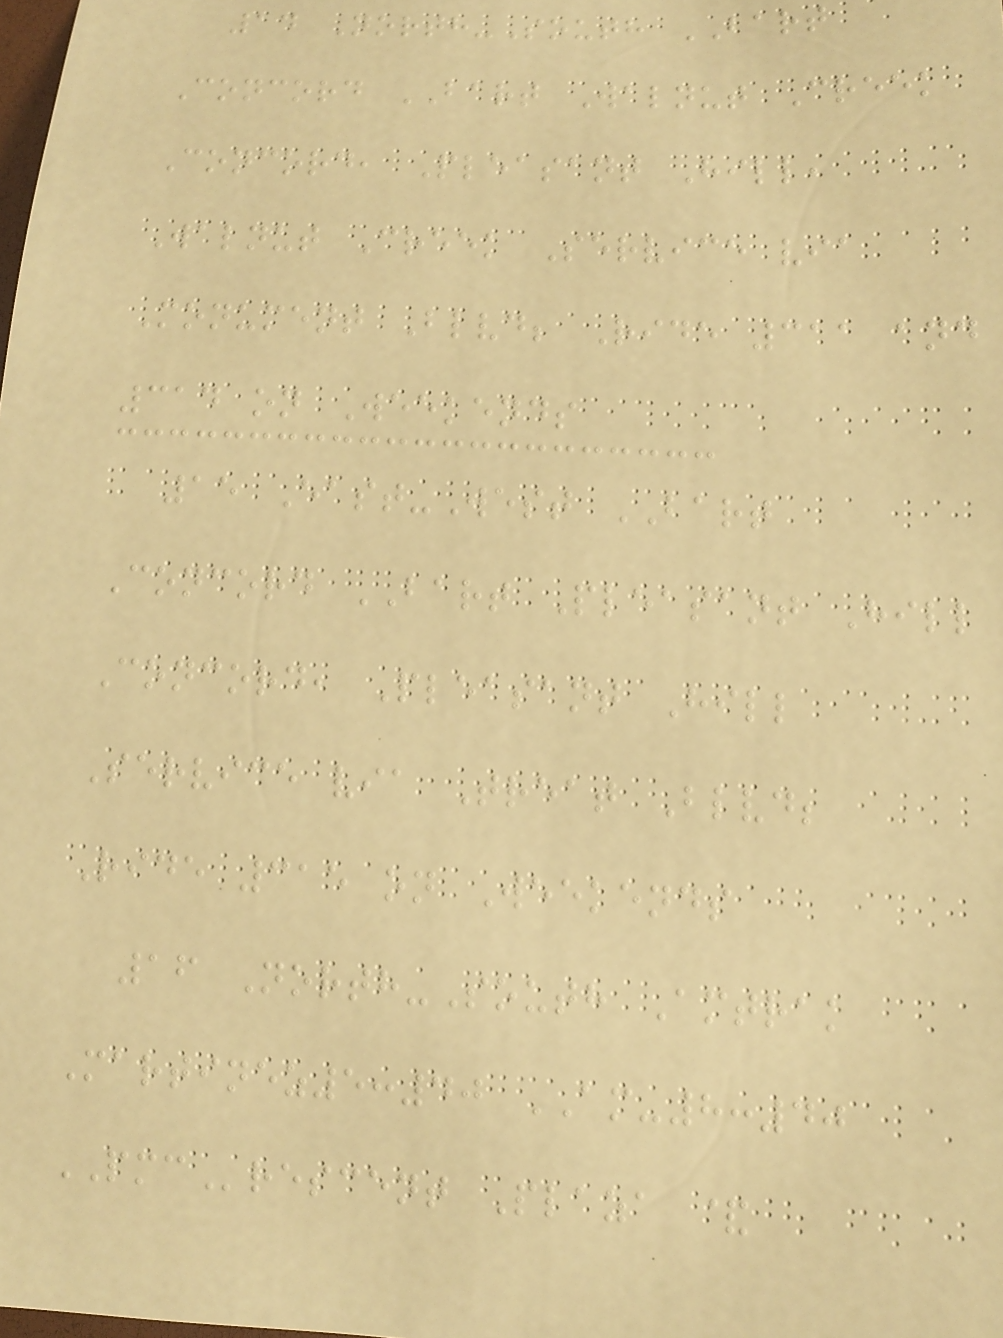14 North-South BART
Concord BART Walnut Creek
Concord, Pleasant Hill,
Walnut Creek Service via
Monument Blvd; Ride 311 and
314 on Weekends
15 East-West BART
Concord BART Pleasant Hill
Concord, Pleasant Hill
Service via Treat Blvd;
Ride 315 on Weekends
16 North-South Amtrak
Martinez5:40 AM-8:40
PMCrescent Plaza &
